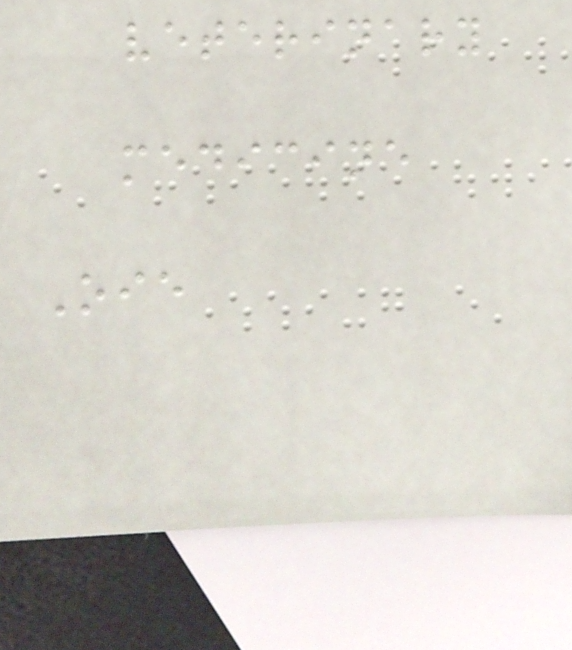veterinary
medicine
Oie
